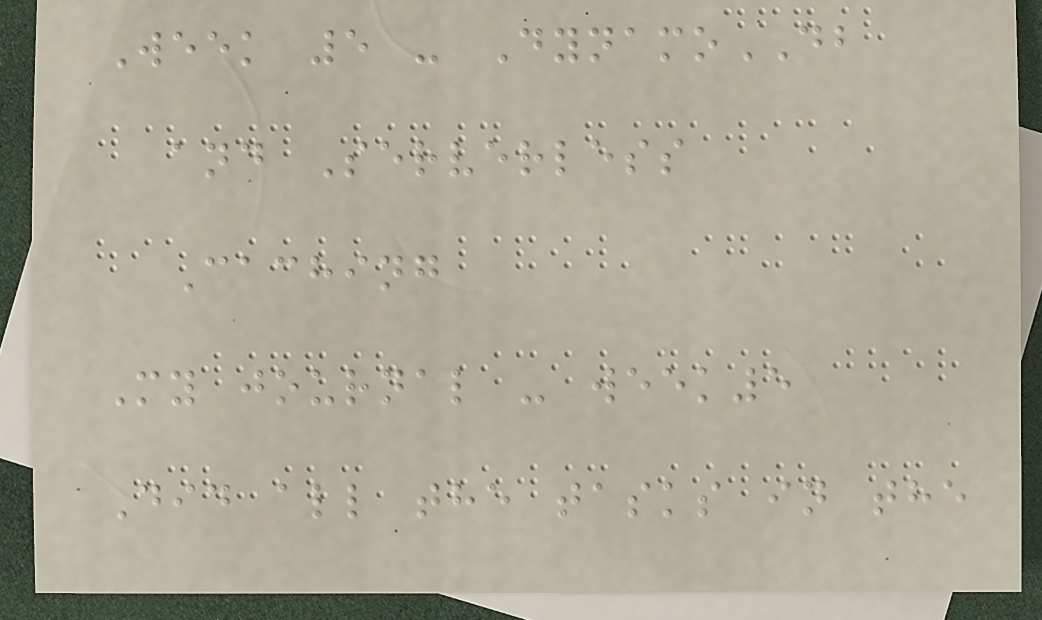Week 5 - DynamoDB
and Serverless
Caching
My journal - week5
Did all the tasks in the
